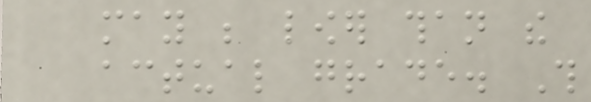may be lower than the
actual grade. This
